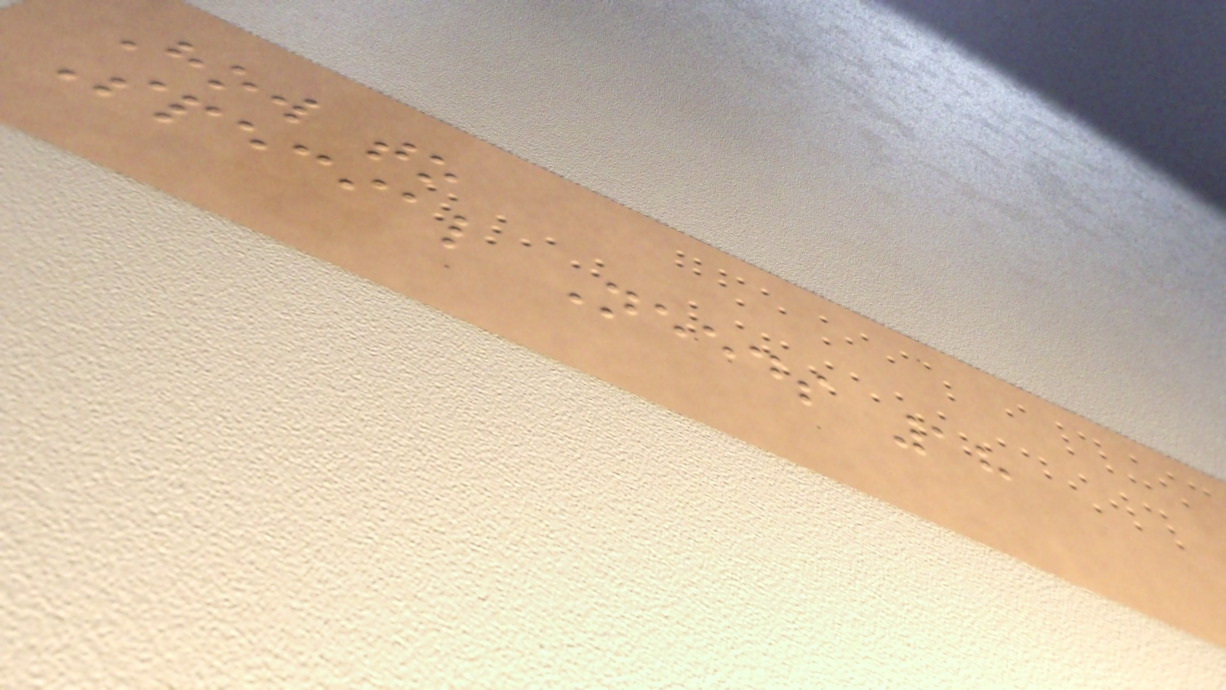How to
Special Needs 18
